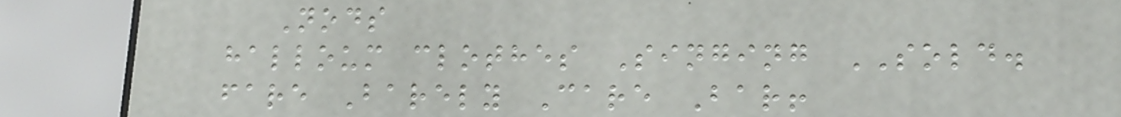Nods
halloum clothes Singing SOLD.
fare Barely Care Bar!
